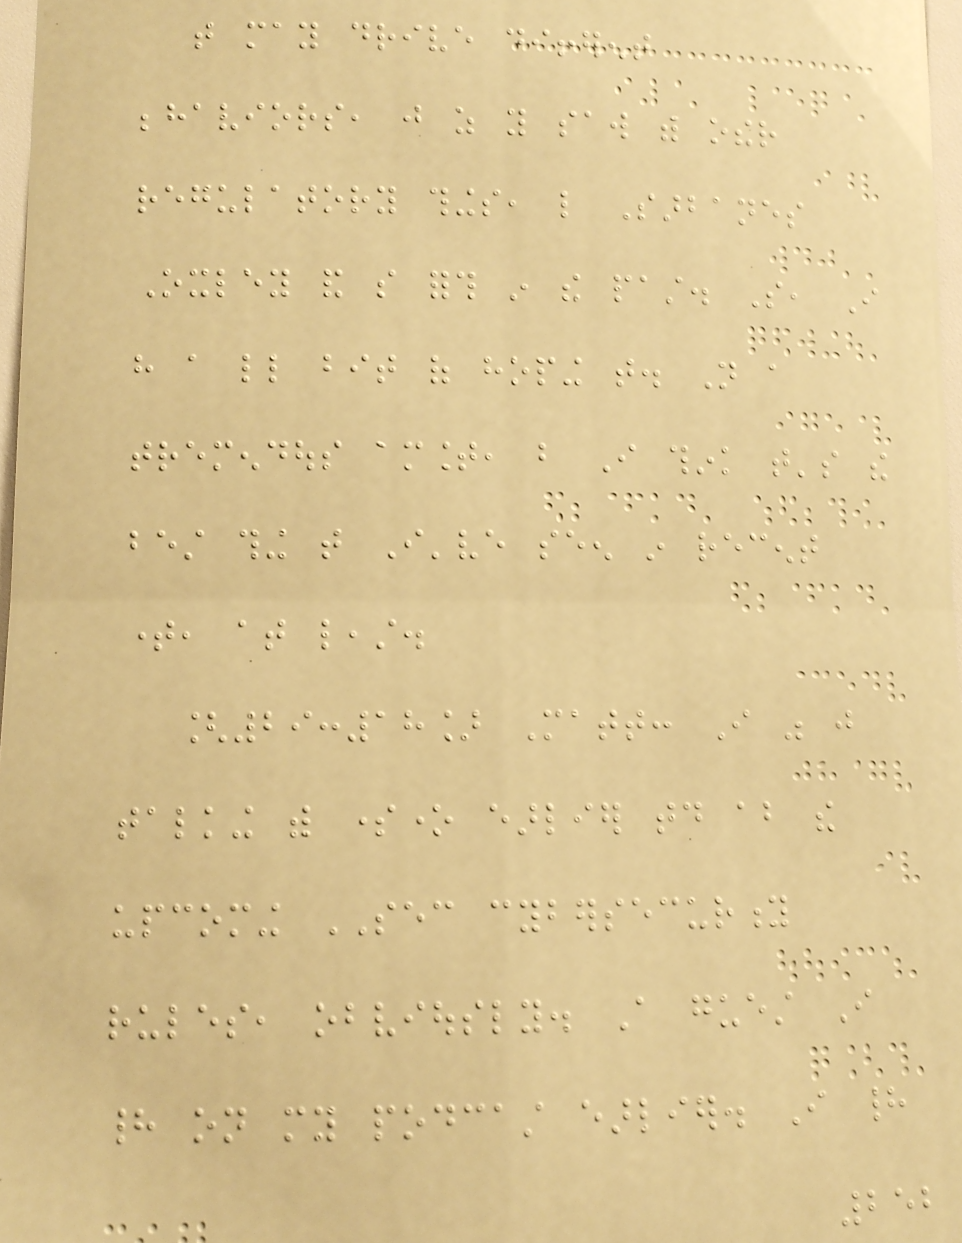that may drive different
behaviors, just as you saw with other
regulatory things, like Sarbanes
Oxley and so forth in the past. So, I
have a little bit of hoping that. Not a
tremendous amount, but I think that's the
best thing that I've seen in recent
time, at least.
[29:18] Matt: I was just
talking with someone earlier today about the
upcoming SEC cybersecurity
rules, obviously. A guest I
had on my podcast earlier. I had
252
